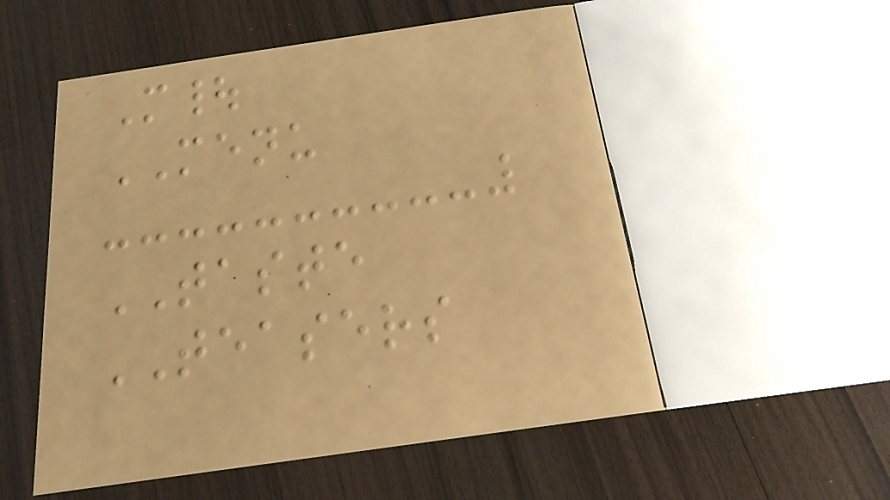M|
MENU
TASTE
TEASERS
